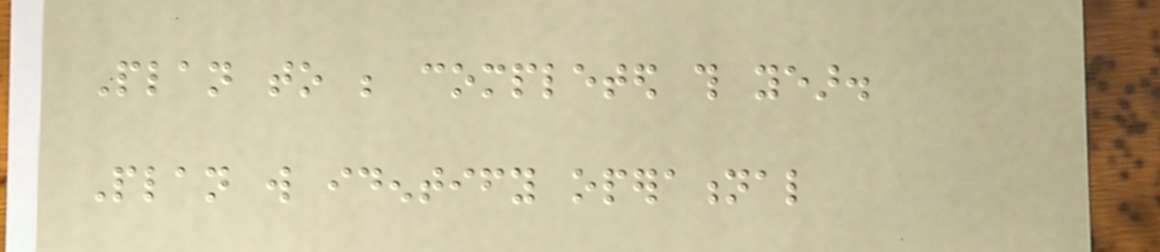Plan to be completed this year.
Plan will identify operational
